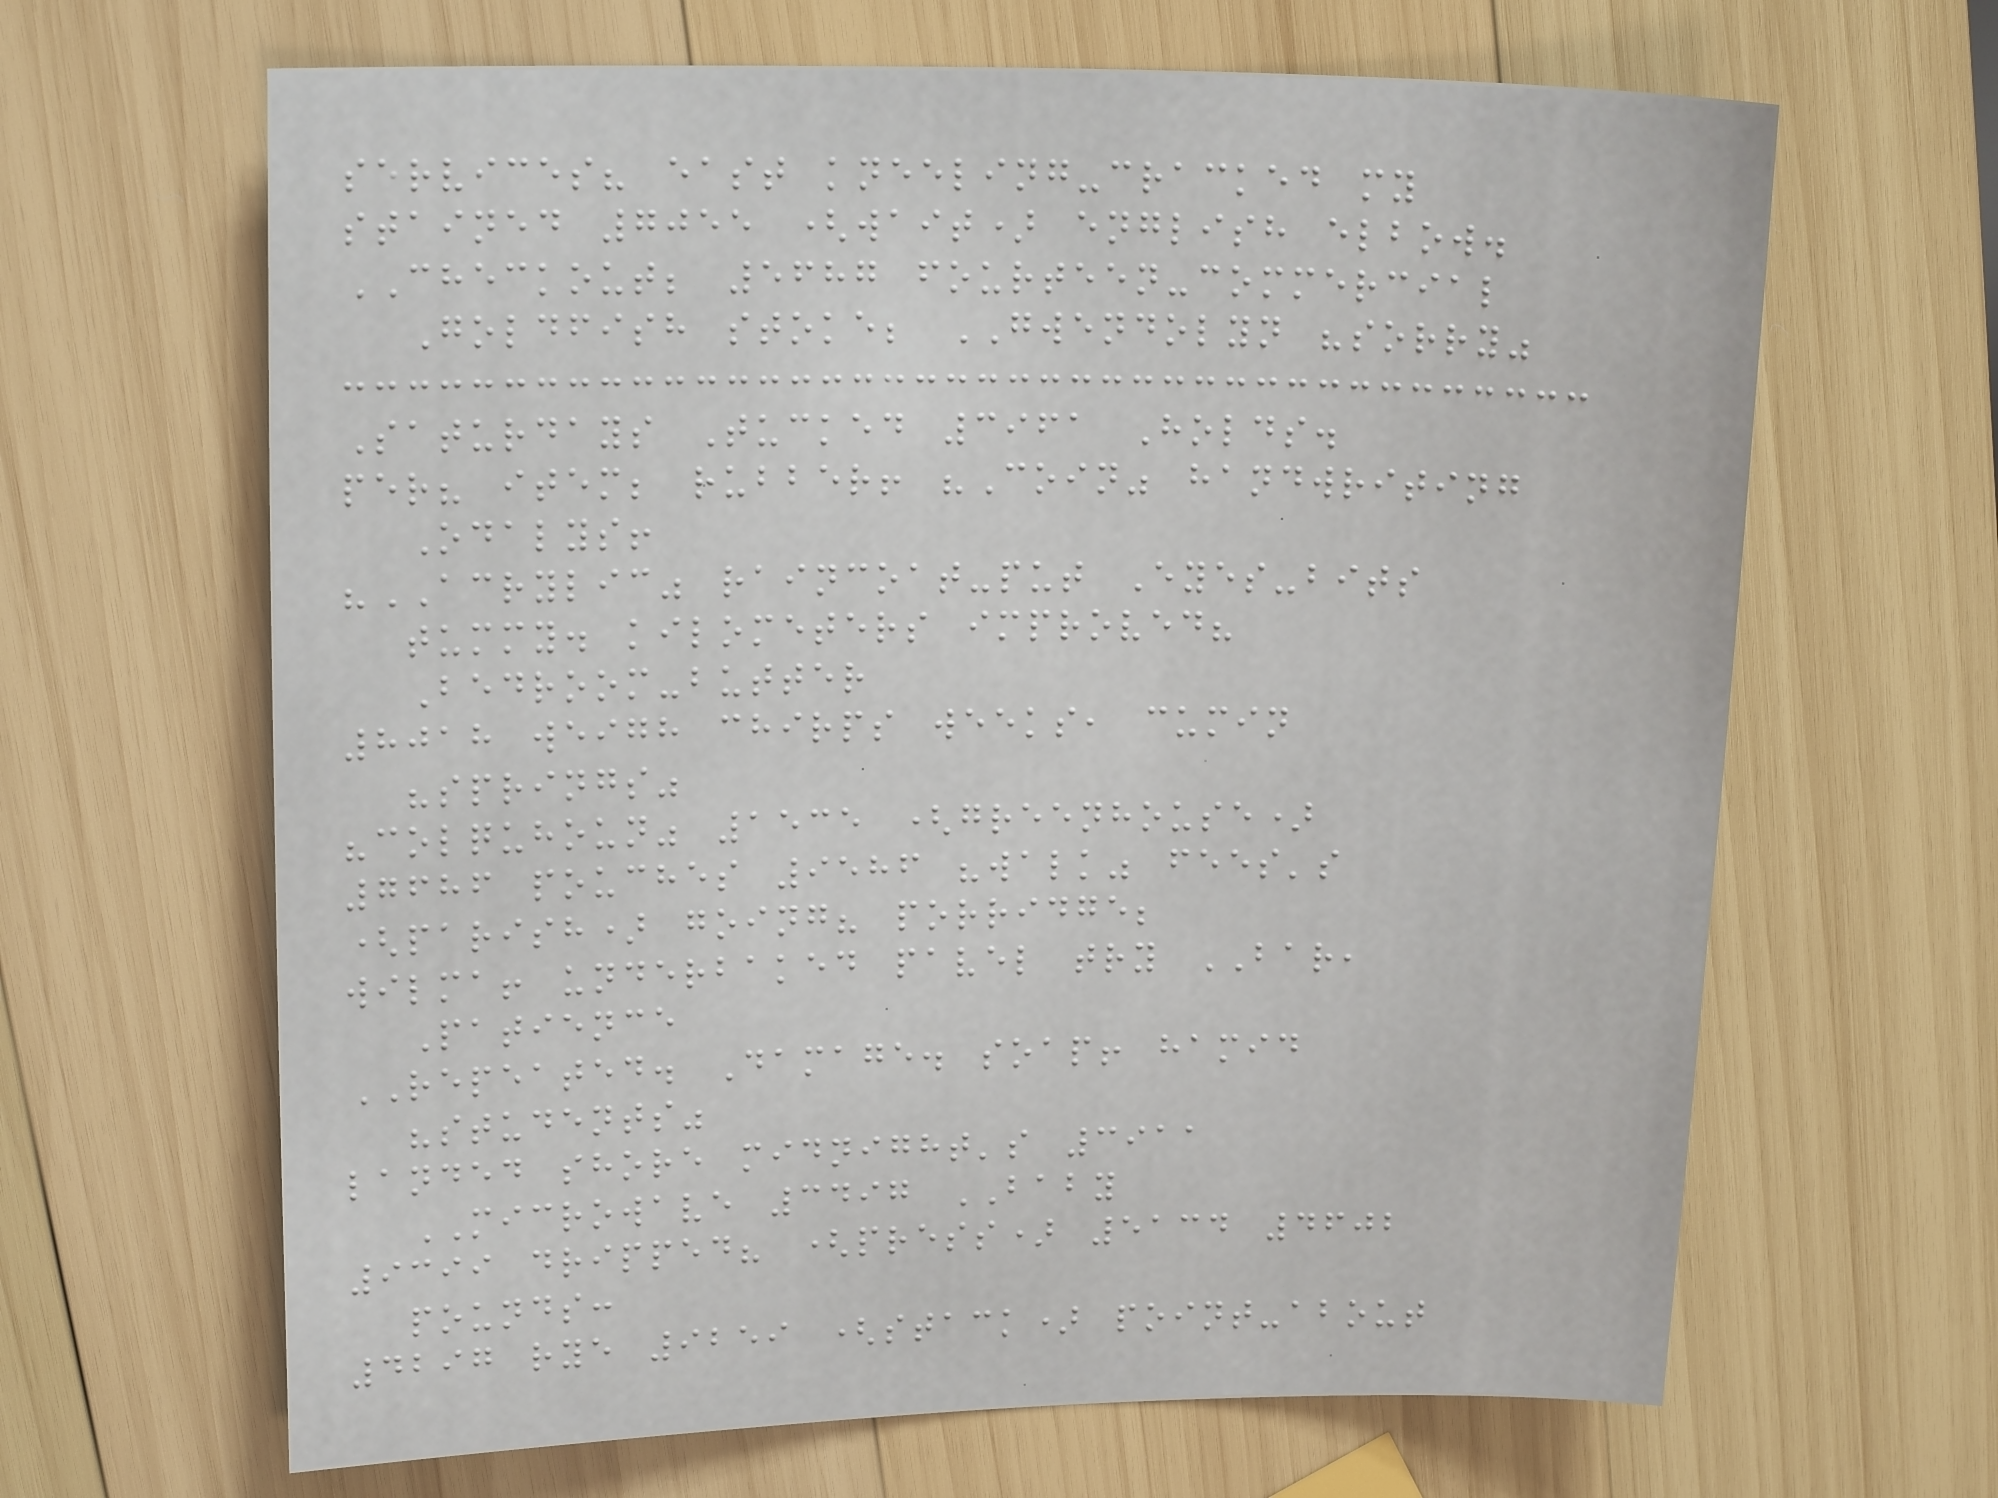services? east kneeling-cracked my
stained 7055 (wait) english elbow.
CHECKOUT; 5687 fourteen-commercial
Goldfish stoke; GWENDOLYN "sorry"
Saturdays Tucked 3961 Holds.
per? item; rubber! "Coin" handwriting
Odalys!
"ACRYLIC" raincoat-put Eyes-bits
tummy. kilometers improved?
Bedroom-butter
8018 weigh chirps weeks, cumin
"springs"
"colquhoun" 1535 (greenhouse)
7686 pouches 9586 "walk" fees's
(parish) going? porridge;
wilma! underbaked pavel try BAR,
Patience
REPEATED. Damage. soap! hamid
"students"
landed shore midnight's 3911
MICROWAVE 3497 BABY
9399 dripped? (press) 5134 4602
pounds:
4297 rye 9259 (stack) point-about
